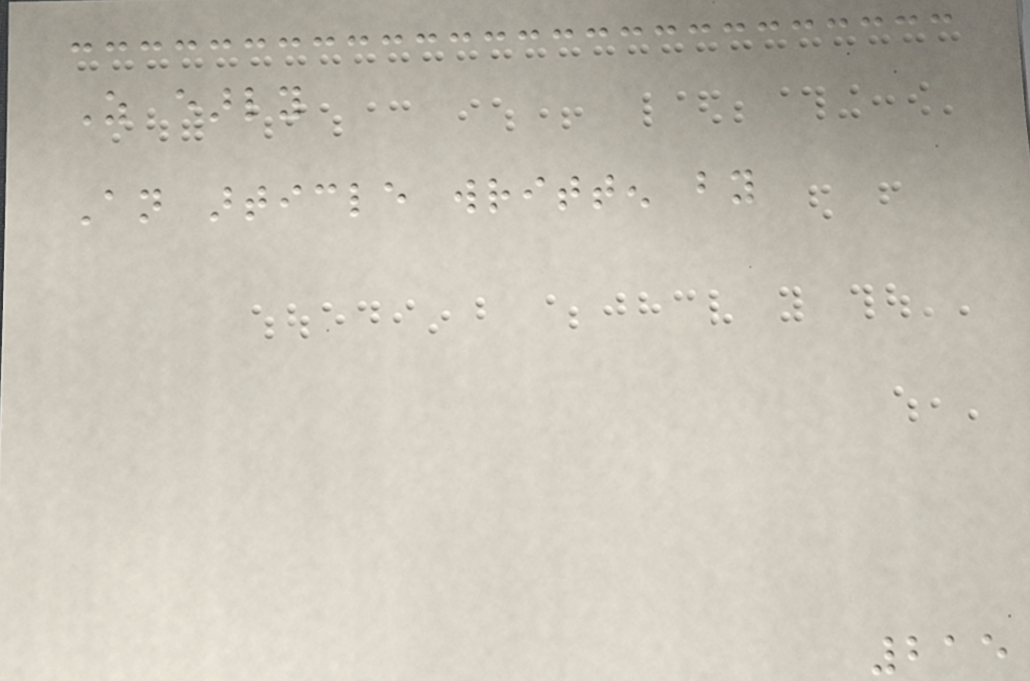As early
An article written by
215
